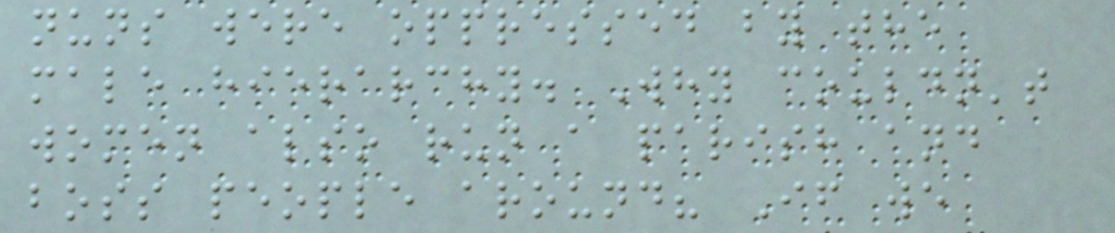nuns were oppressed by the
male hierarchy. Why couldn't
women also run a parish and
boss people around? If we
